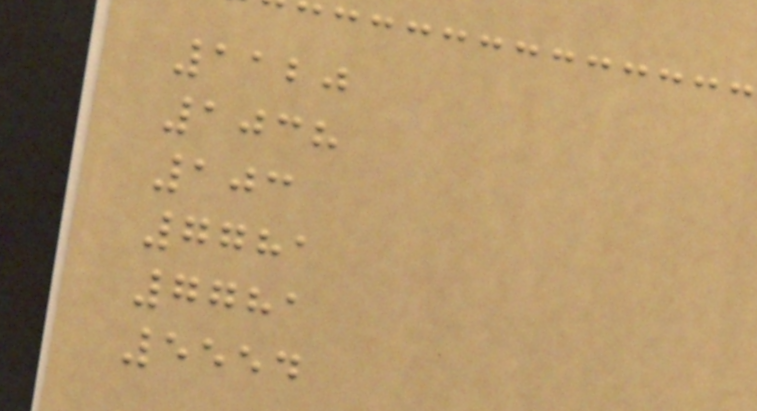1120
1038
103
7781
7781
5554
